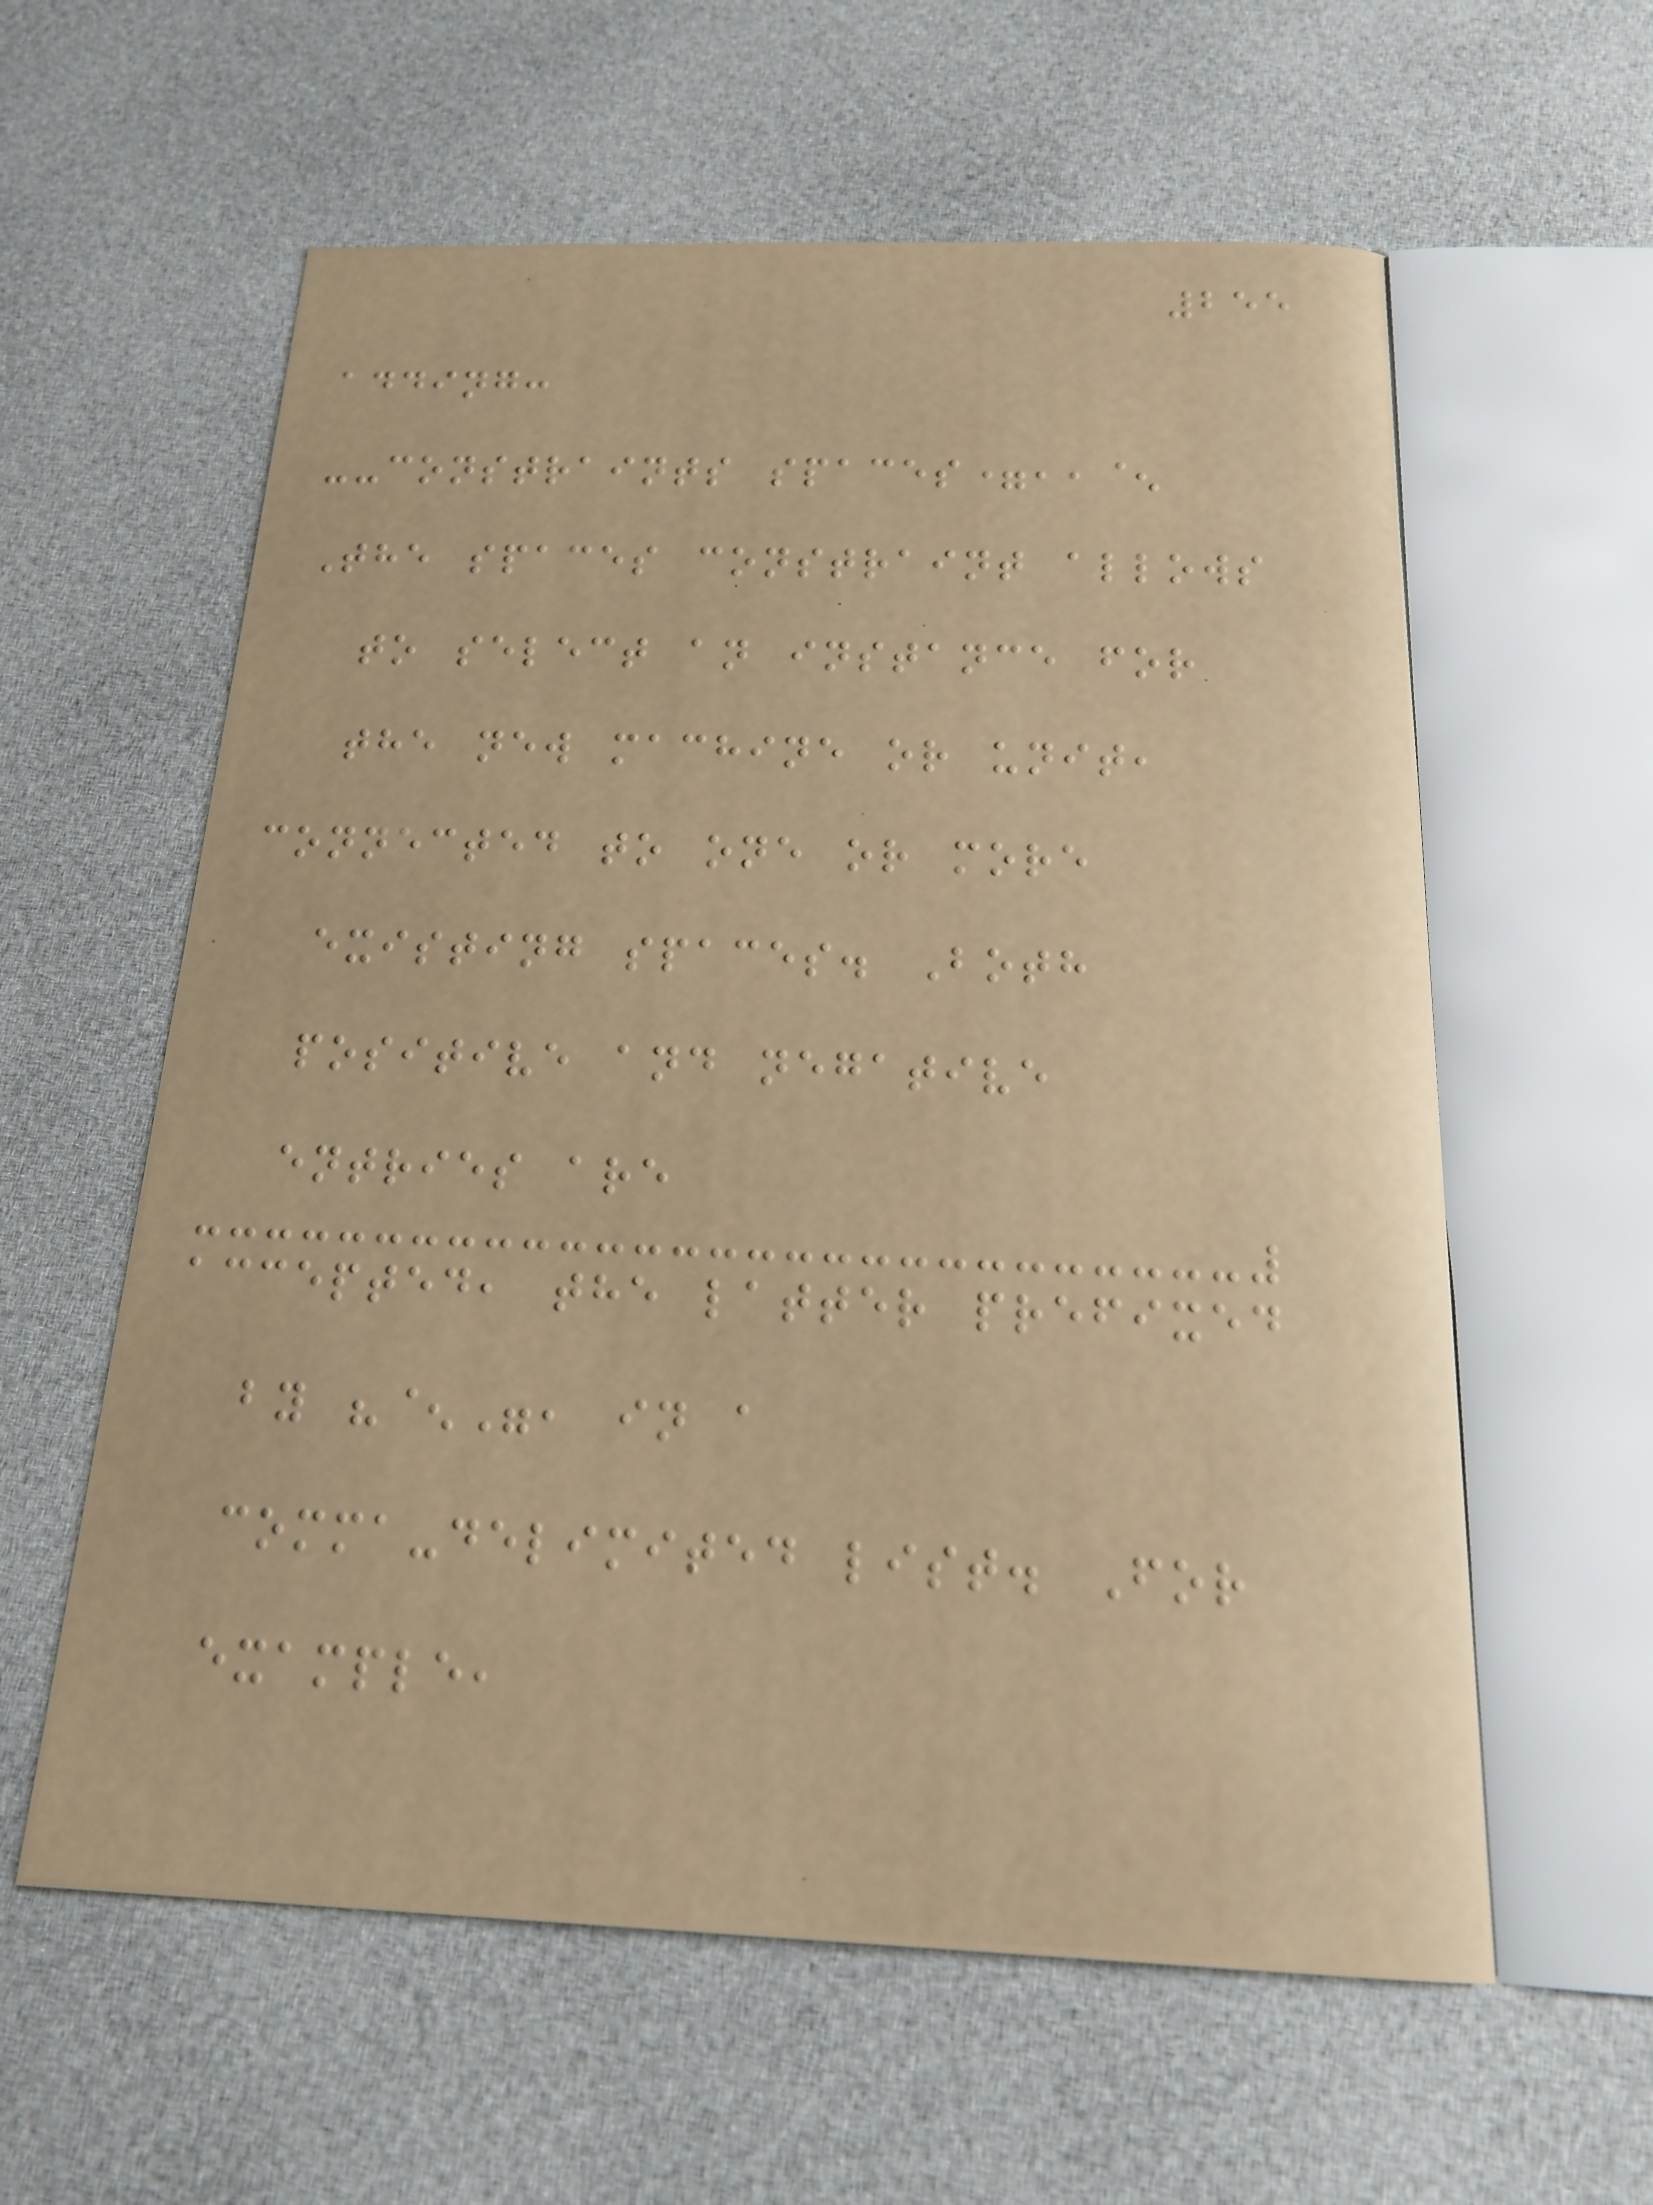255
adding:
--constraints spaces=,,^
The spaces constraint allows
to select an instance for
the new machine or unit,
connected to one or more
existing spaces. Both
positive and negative
entries are
accepted, the latter prefixed
by "^", in a
comma-delimited list. For
example,
